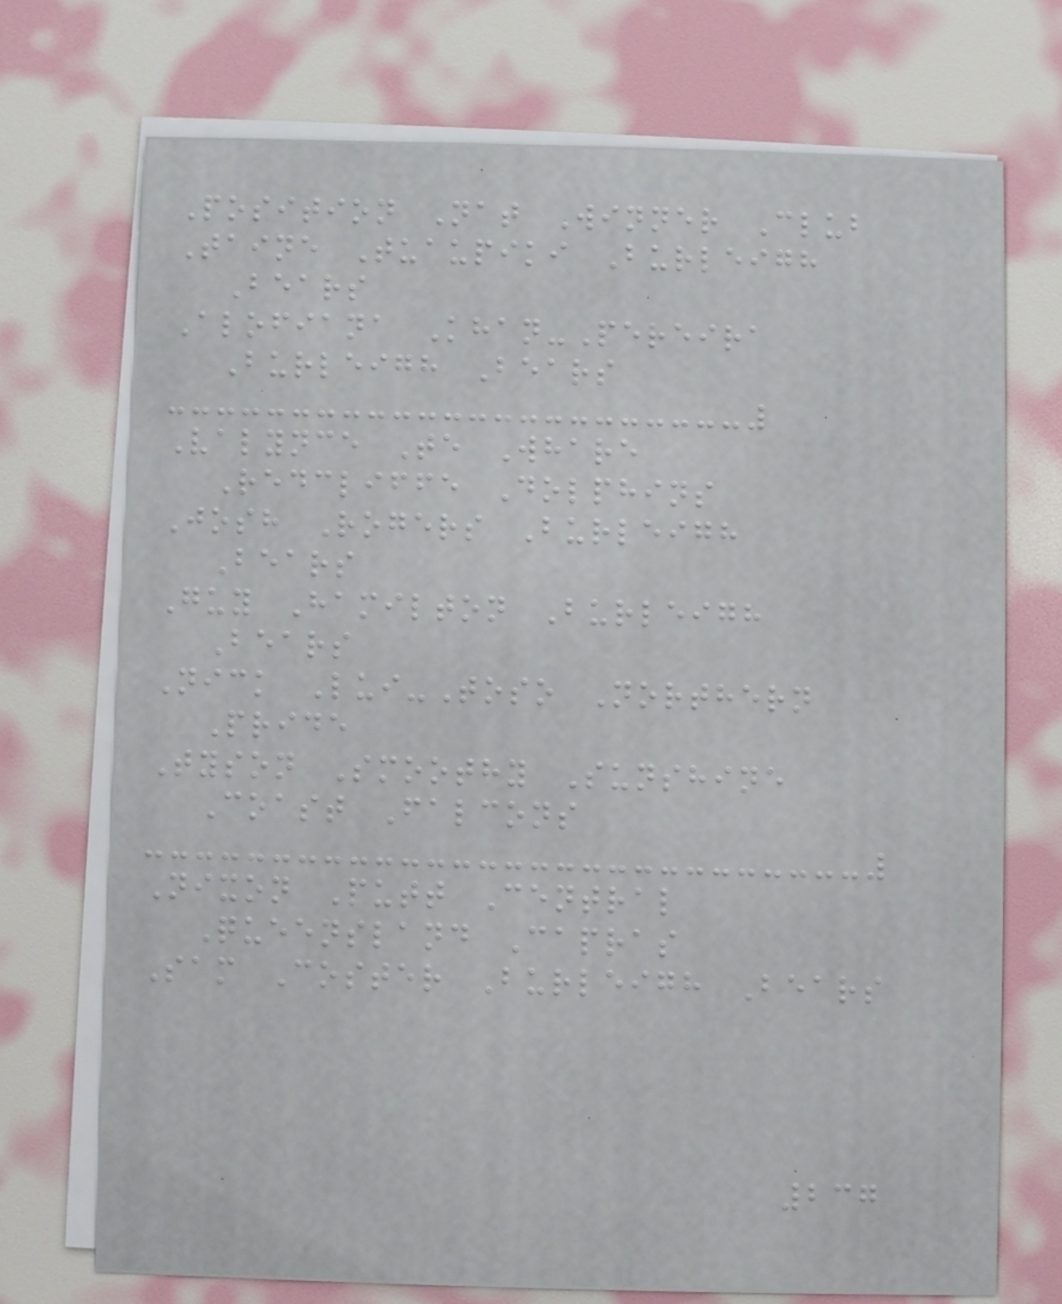Position Nat Winner Club
Taine Tuaupiki Burleigh
Bears
Alofiana Khan-Pereira
Burleigh Bears
Valynce Te Whare
Redcliffe Dolphins
Josh Rogers Burleigh
Bears
Guy Hamilton Burleigh
Bears
Nick Lui-Toso Northern
Pride
Tyson Smoothy Sunshine
Coast Falcons
Nixon Putt Central
Queensland Capras
Sam Coster Burleigh Bears
237
